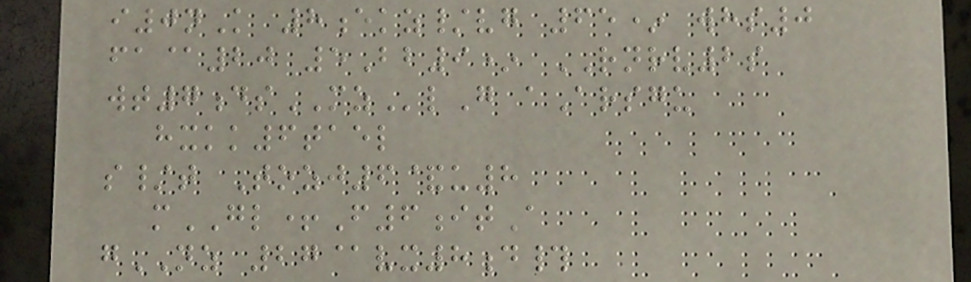i0nK 8ekz/vg 65* whs0
fa@20 5Bb9* RNRV2s
wt7dsMZlG aArsgu
hxkk6tael
s/t Tozj6&u8
mGL+F6itA
gNZ 27@vx8d#
